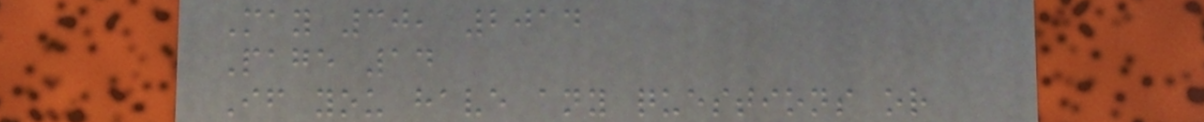May 30, 2014
Page 14
If you have any questions or
